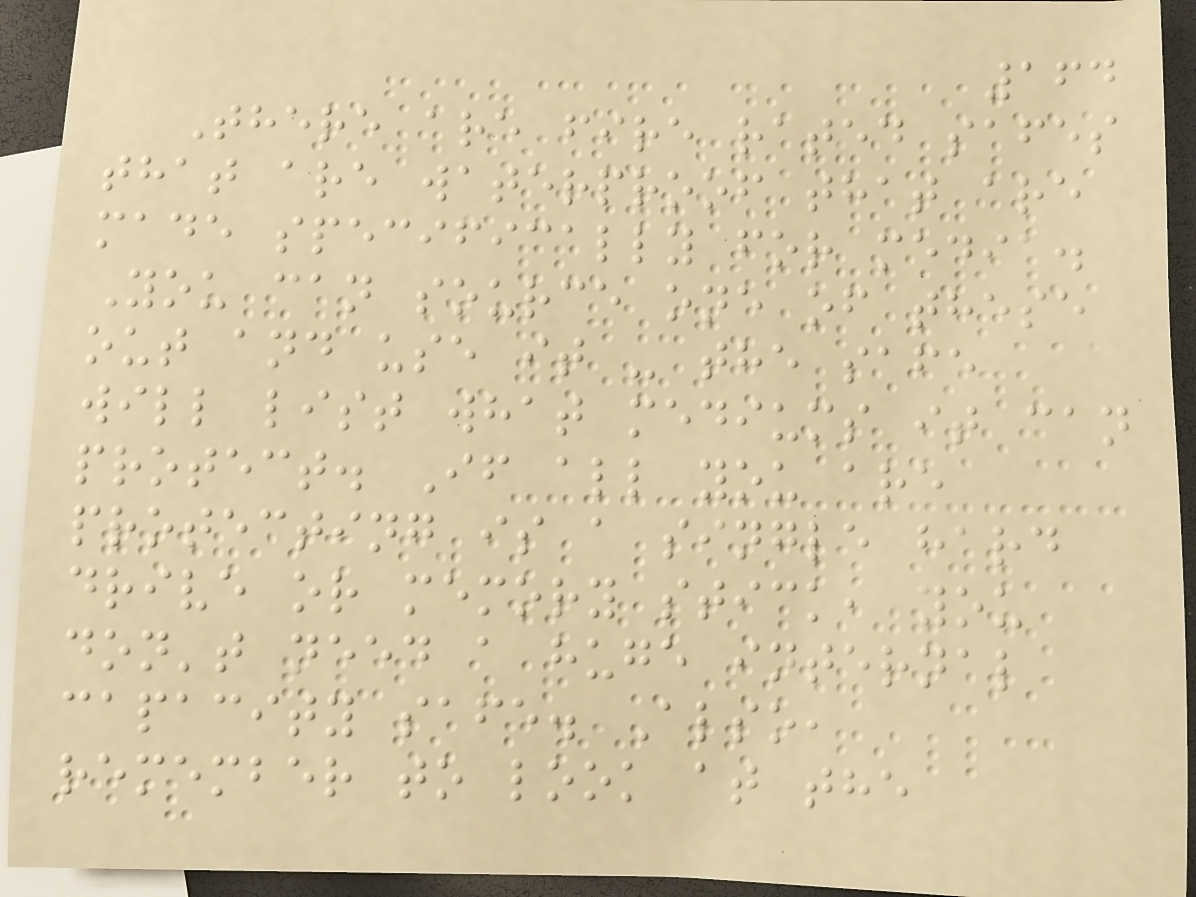164
There are fire rated safes
that are waterproof that are
made specifically for media.
You can source one of these
out and use it - the safe
will list what mediums it can
protect. If all you are
protecting is a single hard
drive or memory stick, you
don't need a huge internal
capacity safe. Also,
remember to look at the
